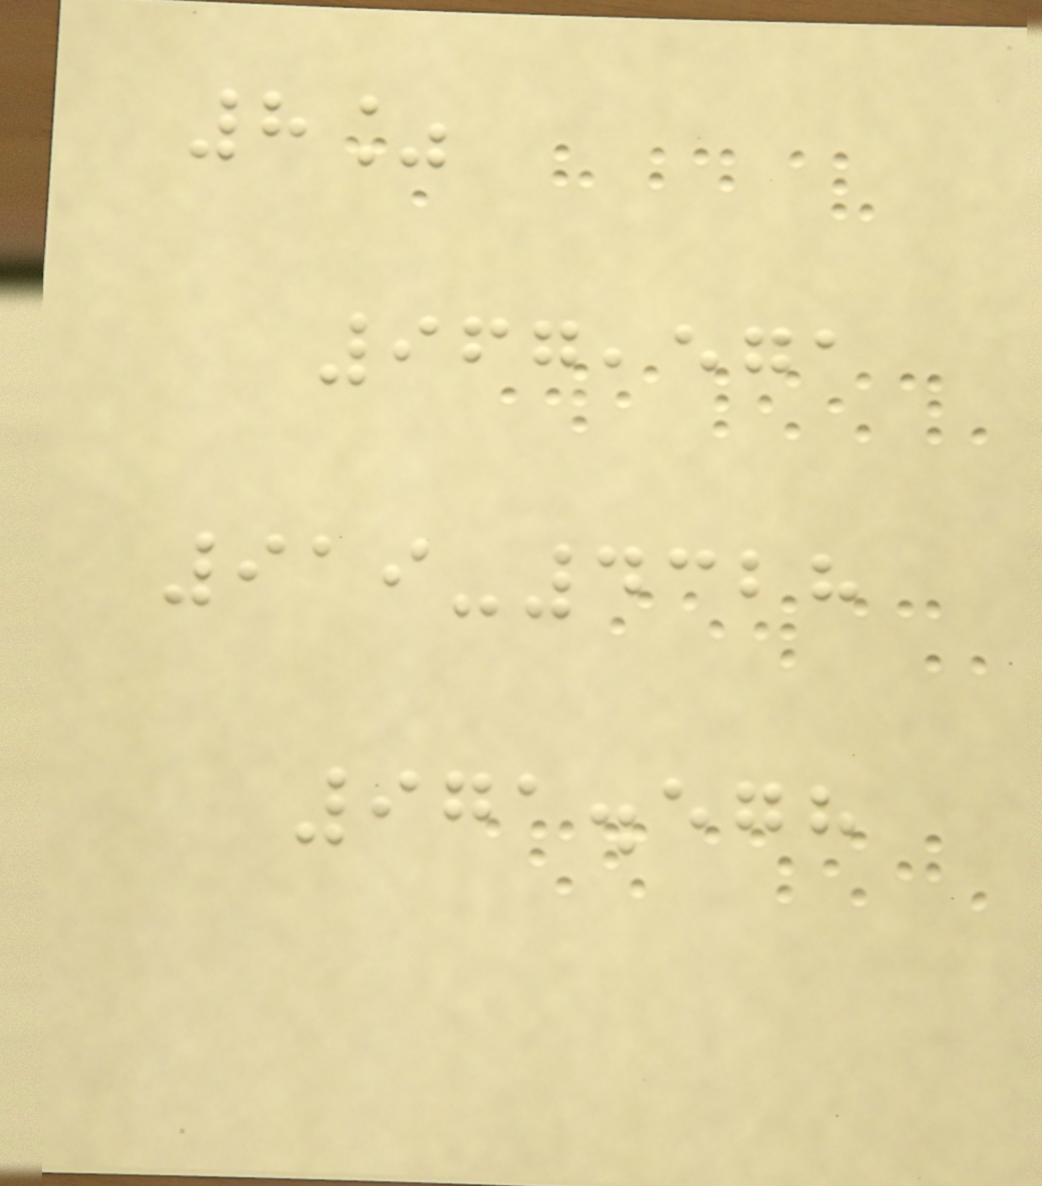8%
967,571
919-4328
971.578
